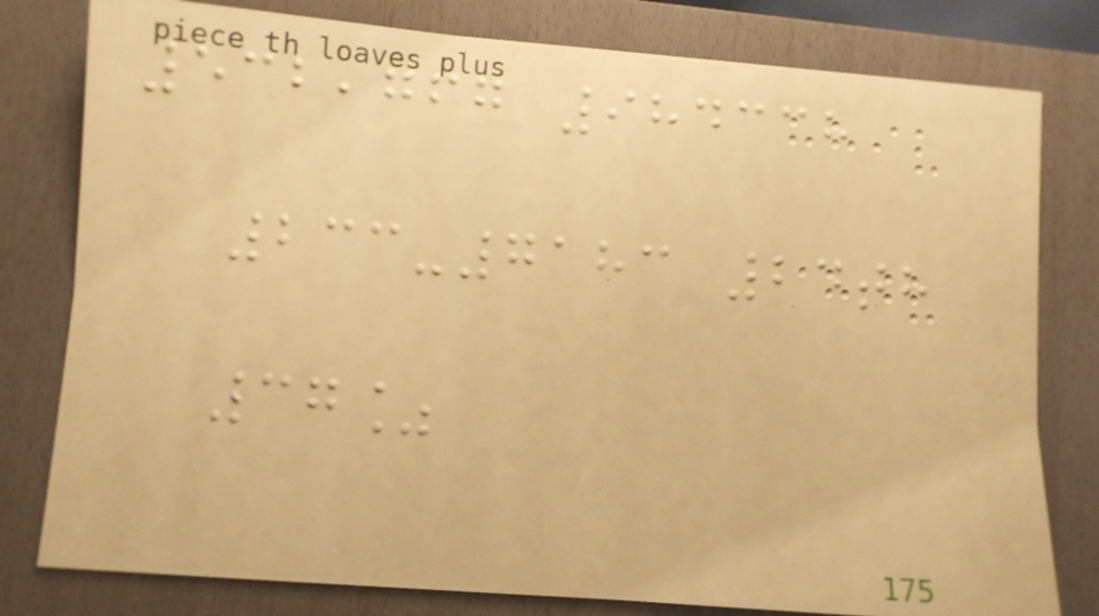532,767 984338
233-7183 24th
37%
